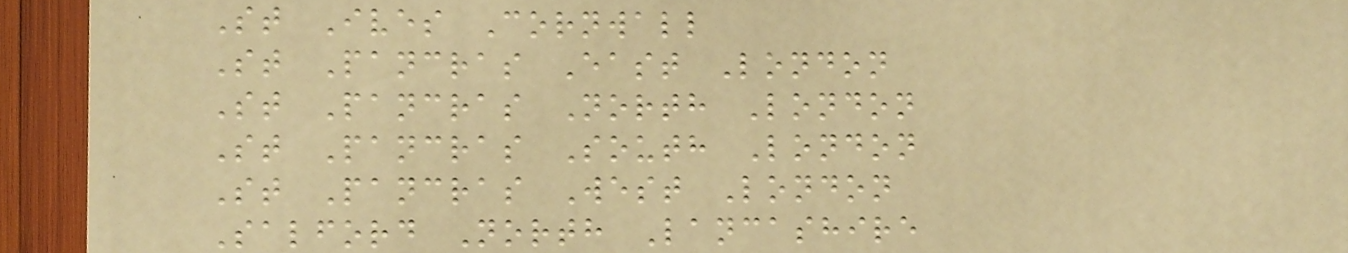St Ives Cornwall
St Pancras East London
St Pancras North London
St Pancras South London
St Pancras West London
Salford North Lancashire
